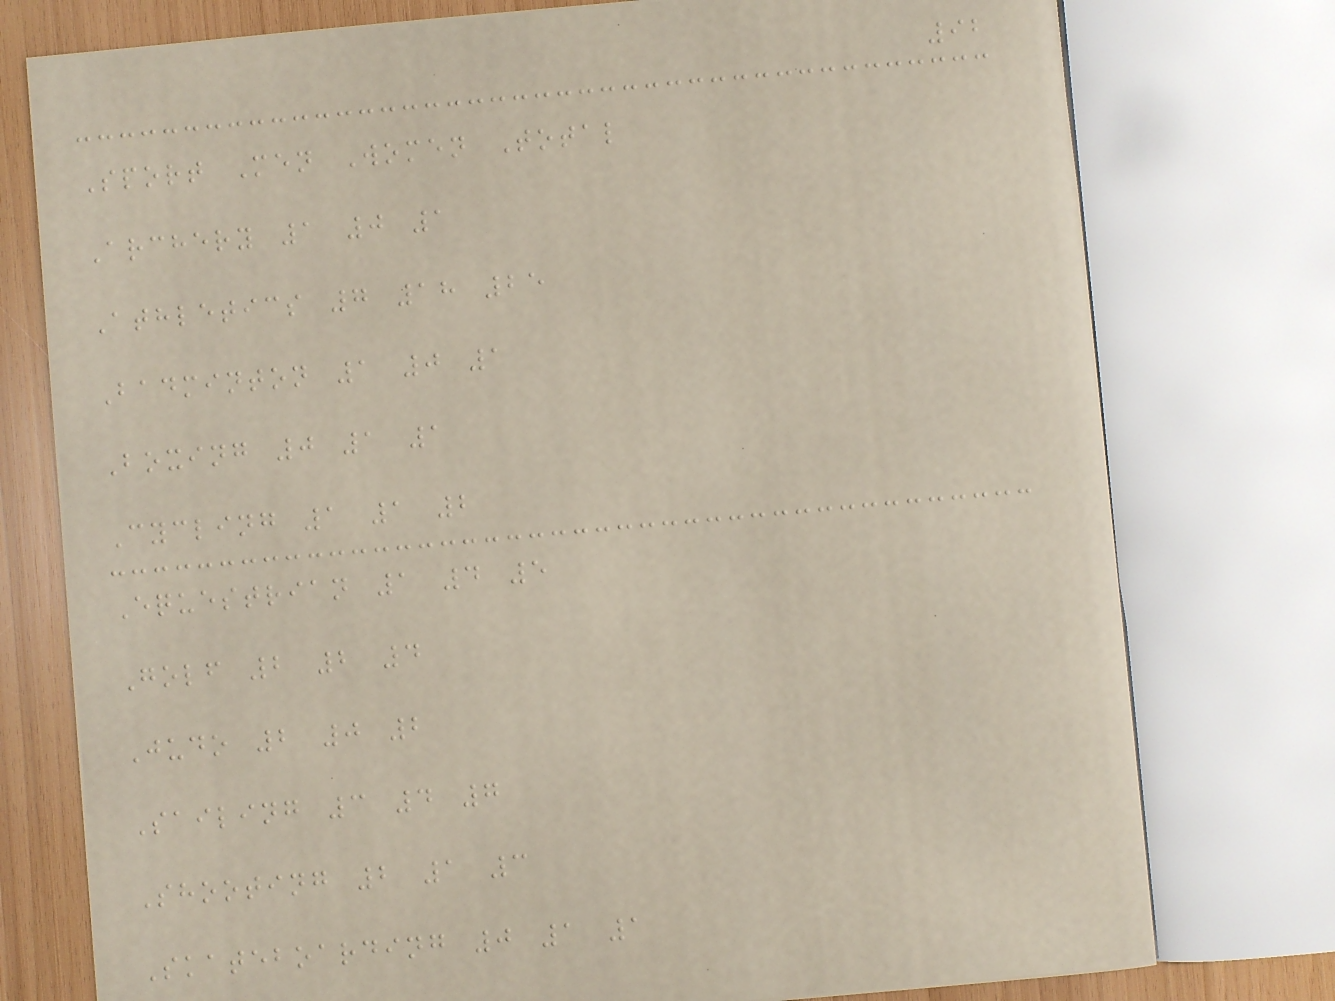92
Sport Men Women Total
Archery 1 0 1
Athletics 7 18 25
Badminton 1 0 1
Boxing 0 1 1
Cycling 1 1 2
Equestrian 1 4 5
Golf 2 2 4
Judo 2 0 2
Sailing 3 4 7
Shooting 2 1 3
Skateboarding 0 1 1
